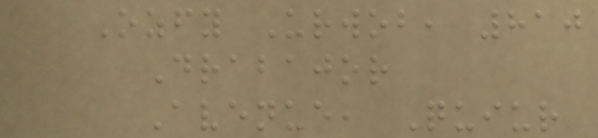Ozfy Urwob, 810
Drabajor
Avenue, Quiur
